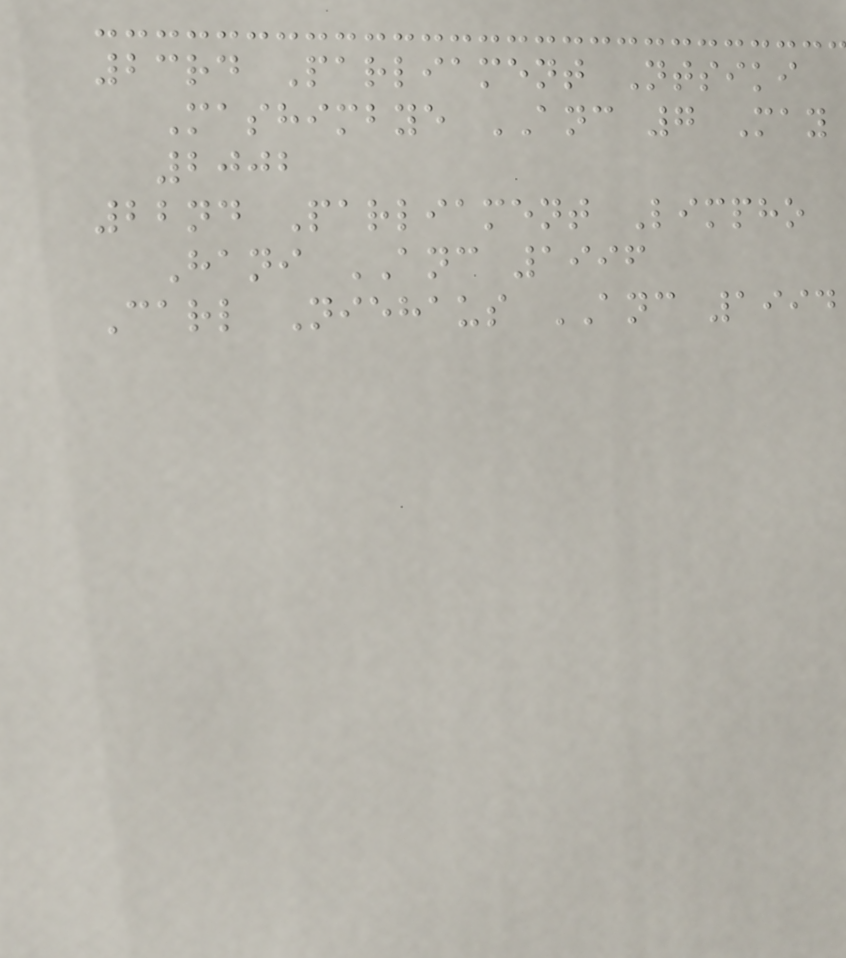23rd Parliament Ntsiki
Mashimbye ANC 7 May
2002
22nd Parliament Limpho
Hani ANC 1996
Carl Niehaus ANC 1994
